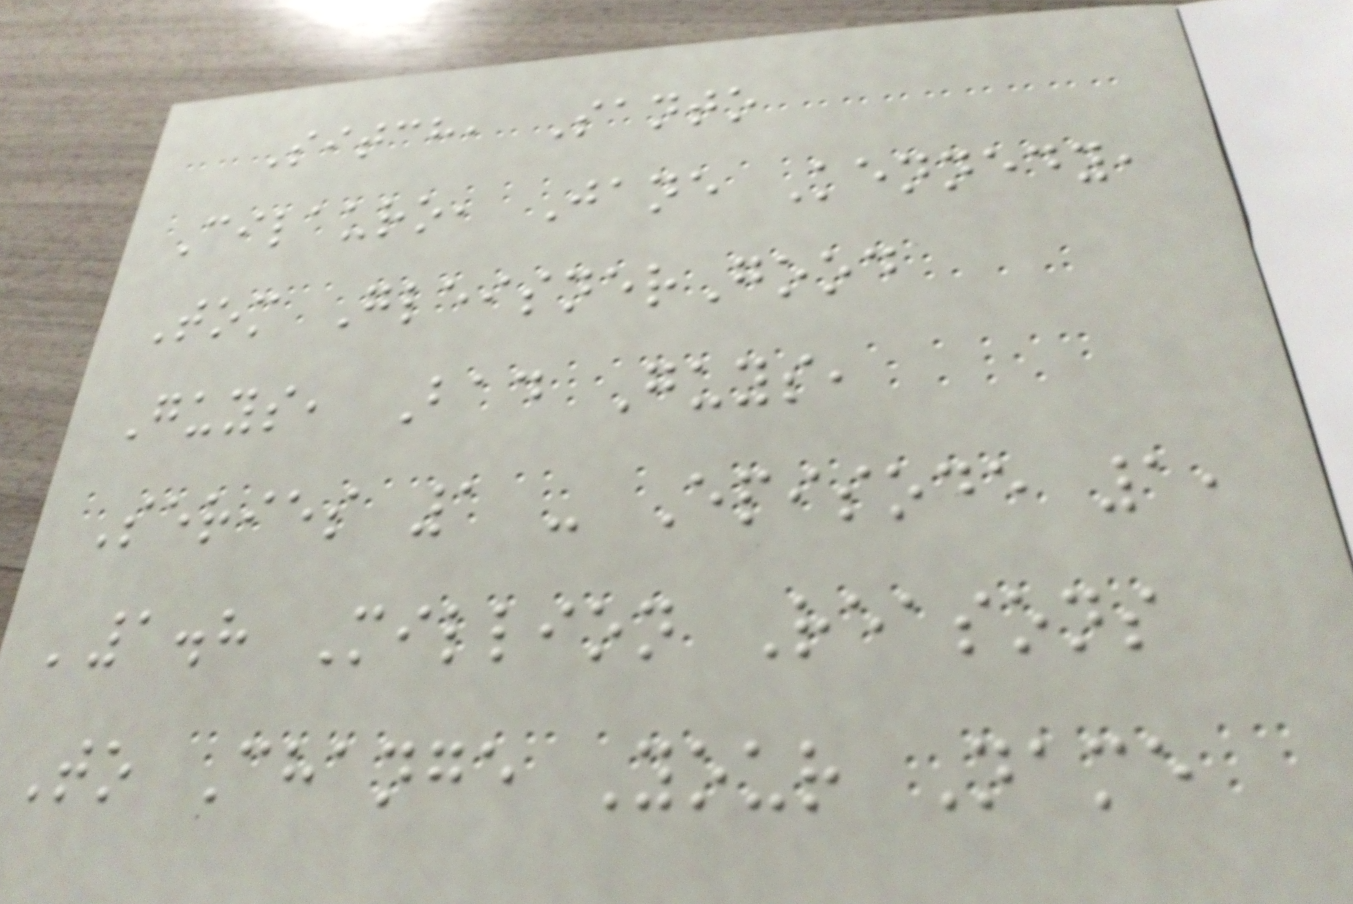Sitch, Santo
Cilauro, Jane Kennedy,
Tom GleisnerGood
Guys, Bad Guys,
Series 1 - Episode 1,
'1.8 Million Reasons
To Change Your Name
